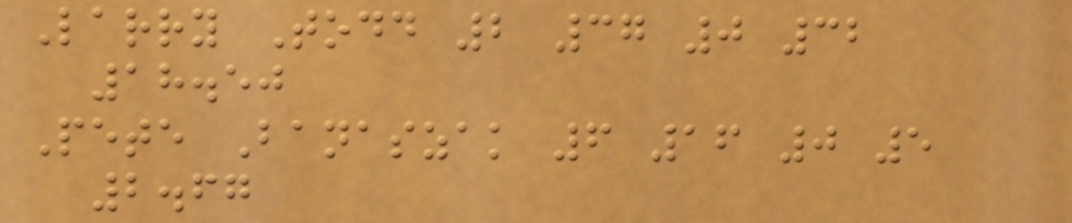Larry Todd 2 37 0 32
18.50
Pete Banaszak 6 16 0 5
2.67
